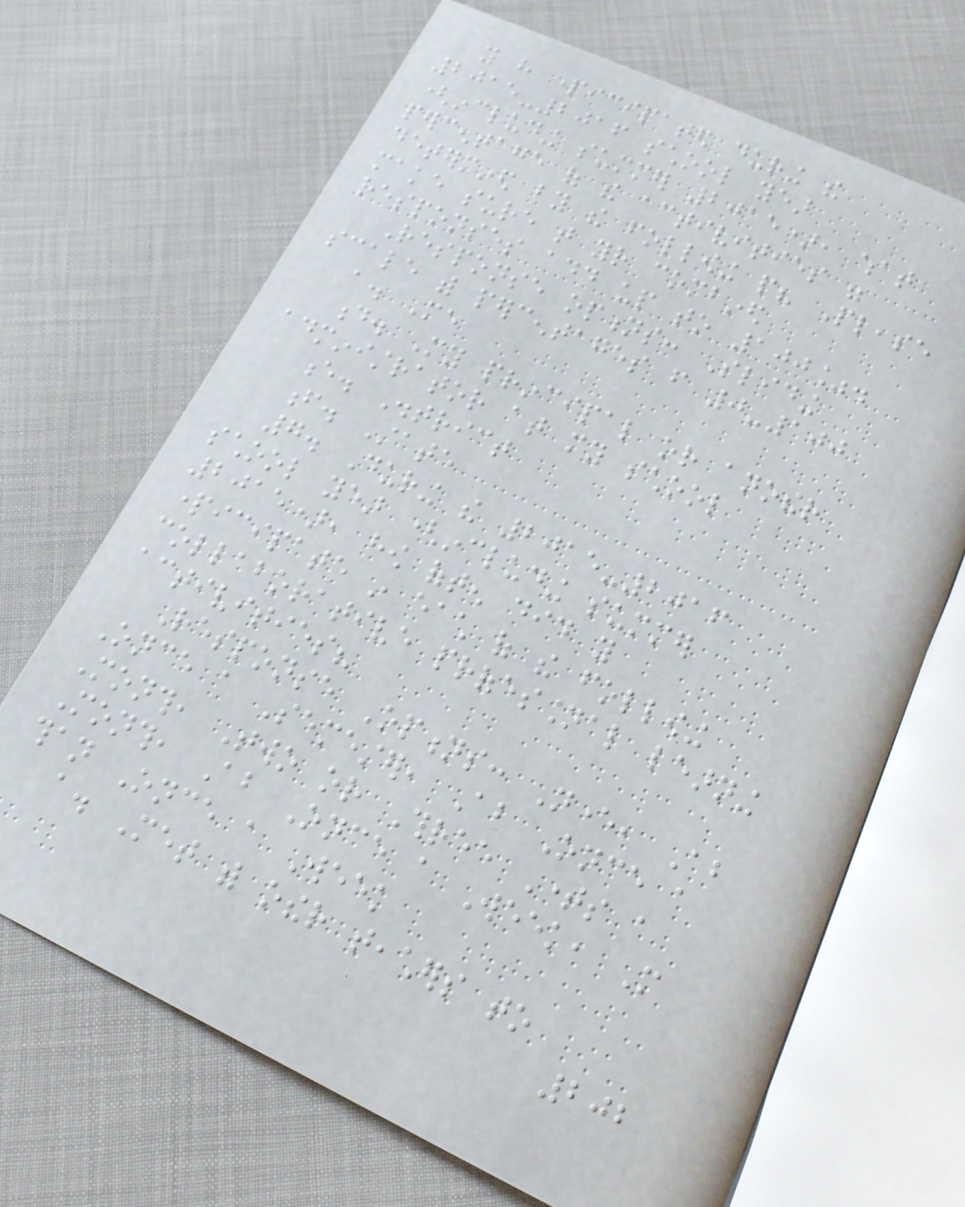you have participated during the
2015-2016 school year
(including summer 2015), what
percentage of the activities were
determined by the following people? Please
make sure that your combined
responses add up to 100%.
Response options: Sliding
scale with percentages from 0-100
a. Me
d. My principal or another
administrator at my school
e. District
f. State
7. During the 2015-2016
school year (including summer
2015), how often did you
participate in each of the following
collaborative professional learning
activities?
Response Options: Never, About
Once a Semester, About Once a
Month, Two or Three Times a
Month, About Once a Week, More
than Once a Week
a. Met with other teachers to
202
